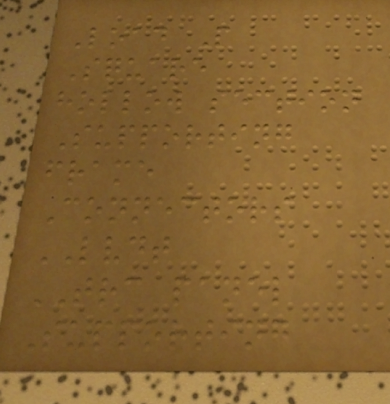Load P
Square
hollow section
Supporting
frame
Connectors
LVDT
TRC panel
Supporting
